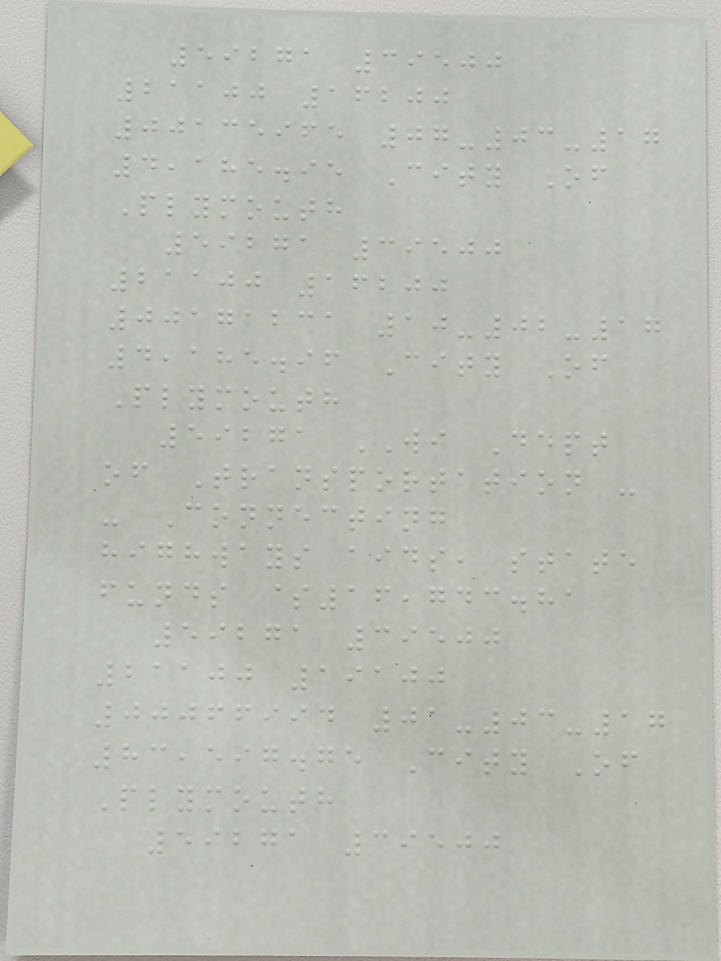59271 39500
21100 16200
00135965 07-03-17
4,185.95 City Of
Plymouth
59271 39500
21100 16200
00171231 10-02-17
4,185.96 City Of
Plymouth
59271 WI Dept
of Transportation -
- Connecting
highways aids, state
funds $16,743.81
59271 39500
21100 19100
00066994 01-03-17
83,597.75 City Of
Plymouth
59271 39500
